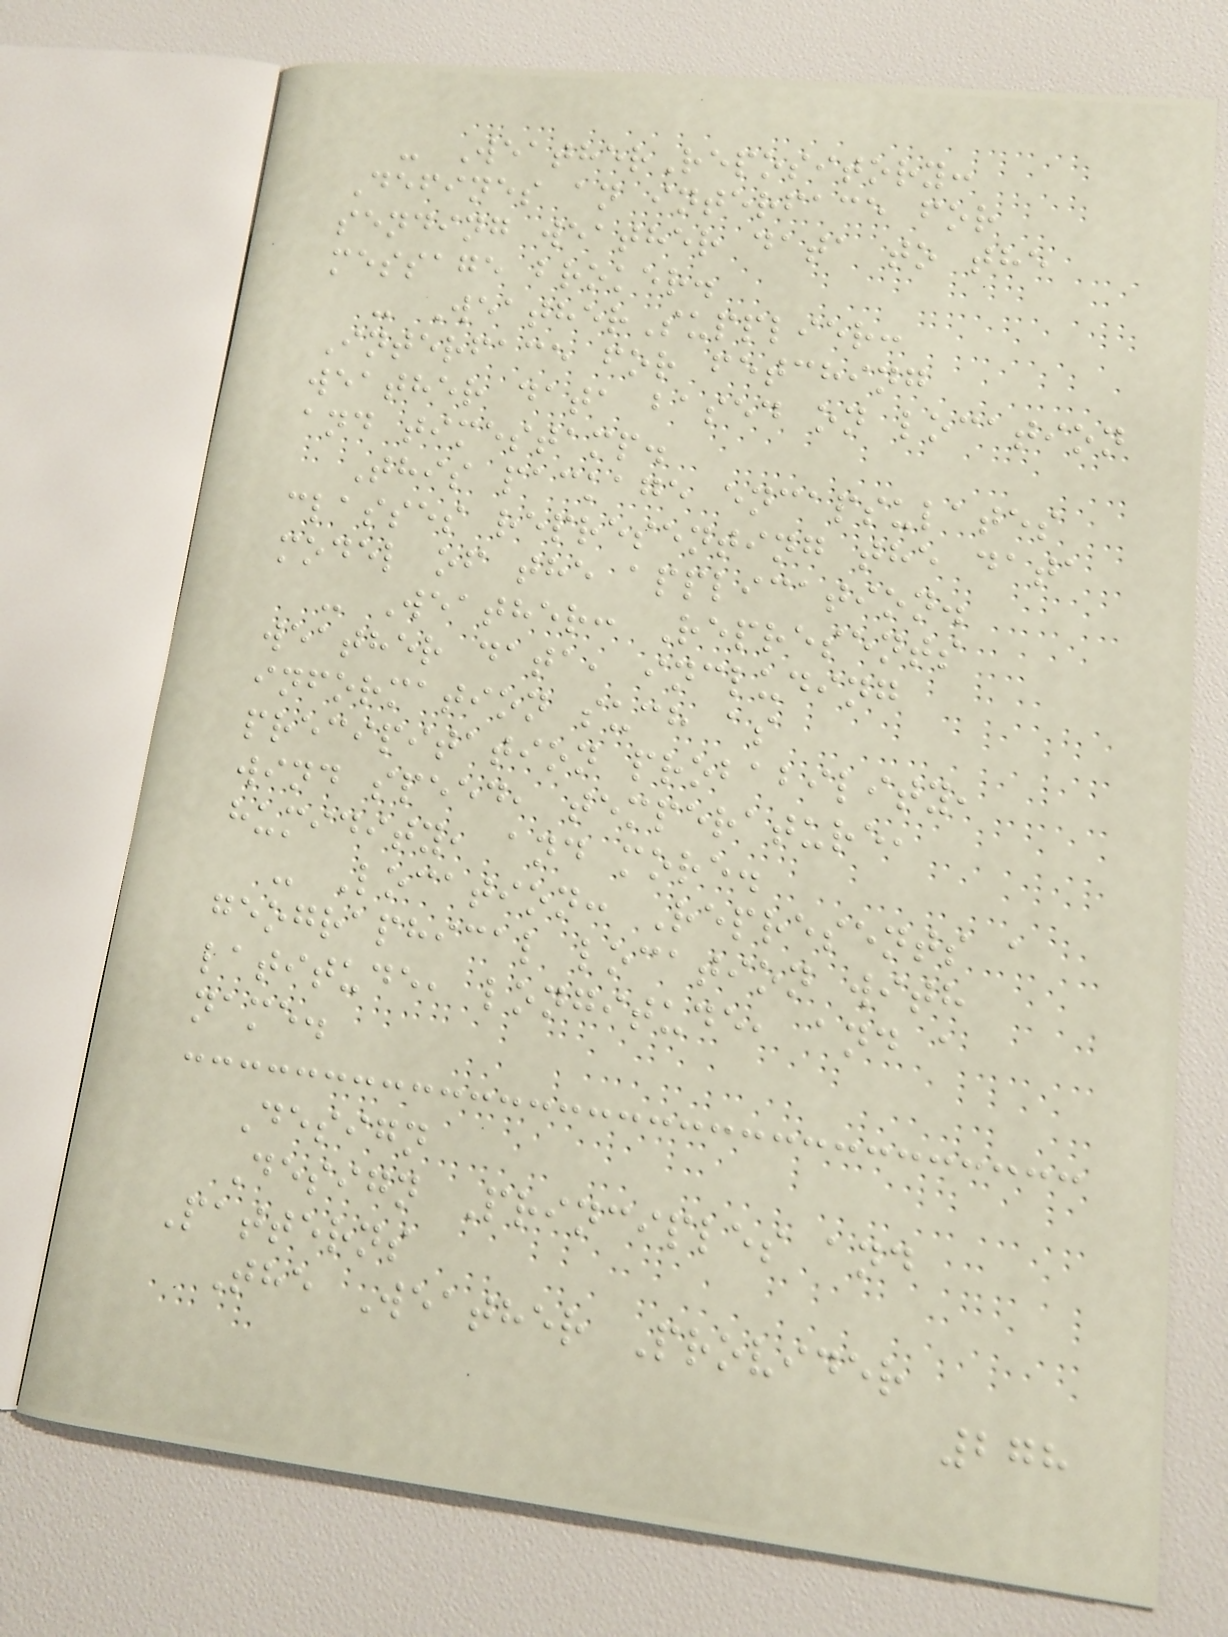- WeatherRepository:
Defines an interface for
sending weather data to the
message broker.
- WeatherSupplier:
Interface for fetching
weather data based on location
and timestamp.
This package encapsulates
classes representing the data
model of the application.
- Weather: Represents
weather data, including
information such as
precipitation probability,
wind speed, temperature,
humidity, and more.
- Location: Represents a
geographical location with
latitude, longitude, and a
name.
Design
Design Principles and
Patterns
The Weather Provider
278
